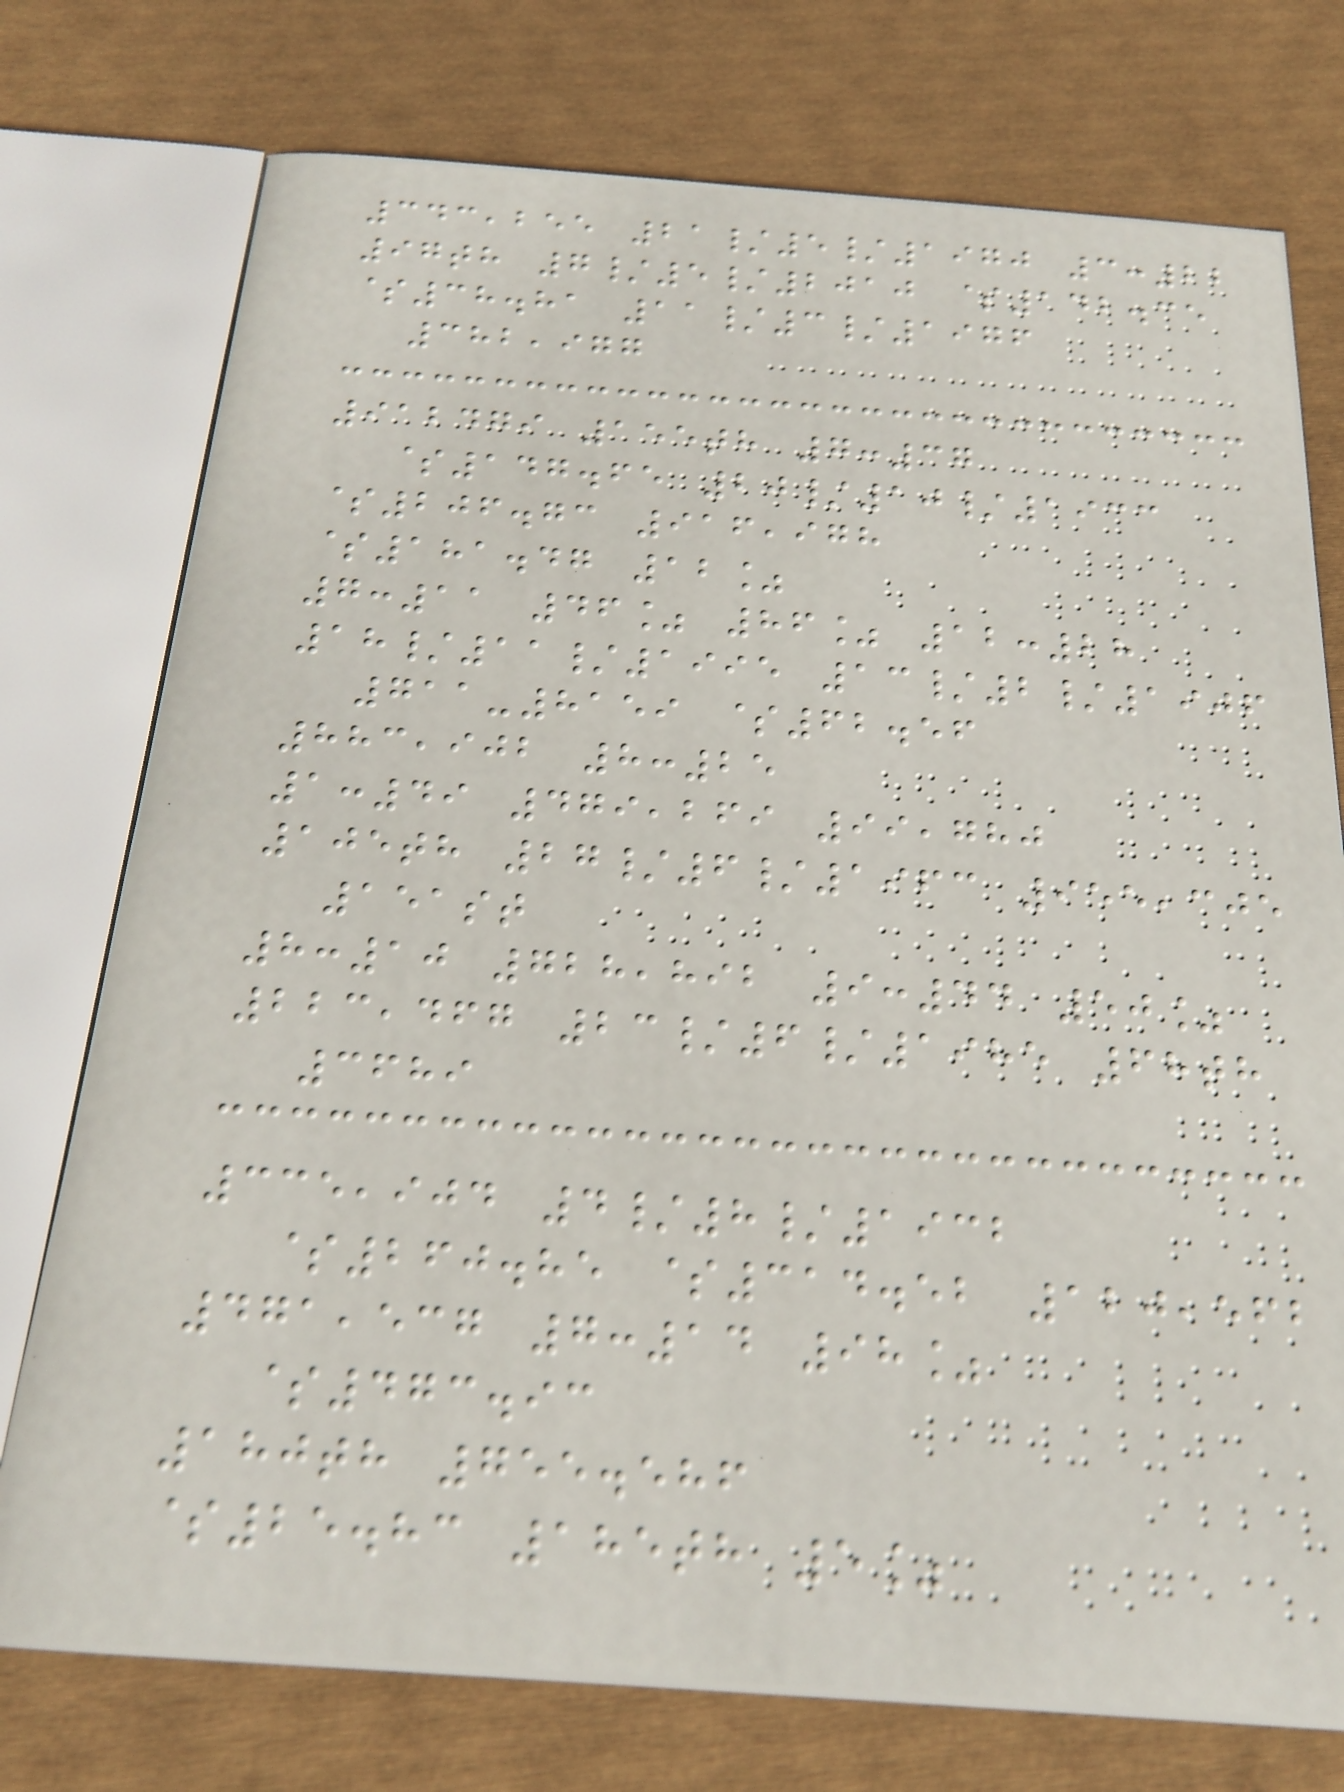343,255 21/5/1970 3:22
97th 7/5/2010 $142.35
$38.81 11/3/1976
382,977
912479 155th 7:37
$147.65 20/10/1933
$206.73 916,978
$181.47 12%
7:11 46% 86% 12:28
18/11/1995 13/2/1906
711-8159 $62.56
883,902 8:25
1:49 479,269 99,780
105th 27/6/1963 955,305
151st
8:10 728,892 9:44 50%
223,467 23/6/1985 68th
3689
335,904 4/8/1932
$260.85 $314.52 120,562
471,537 7:14 98%
$473.93
180th 755.586
$25.83 185th 5%
